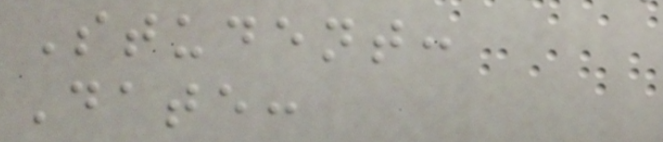Student:
Date:
